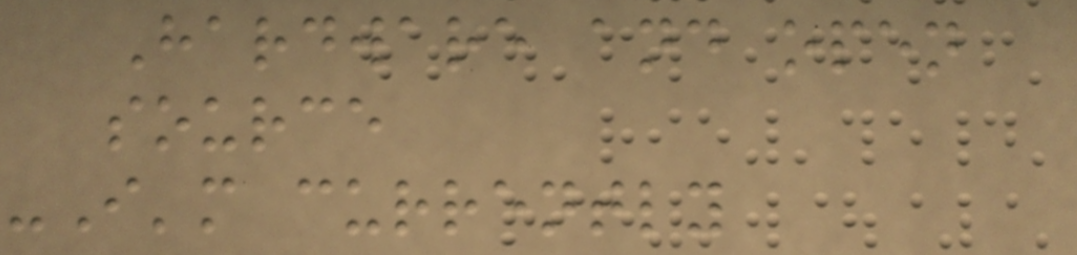Hardware and open
source
-I'm currently
